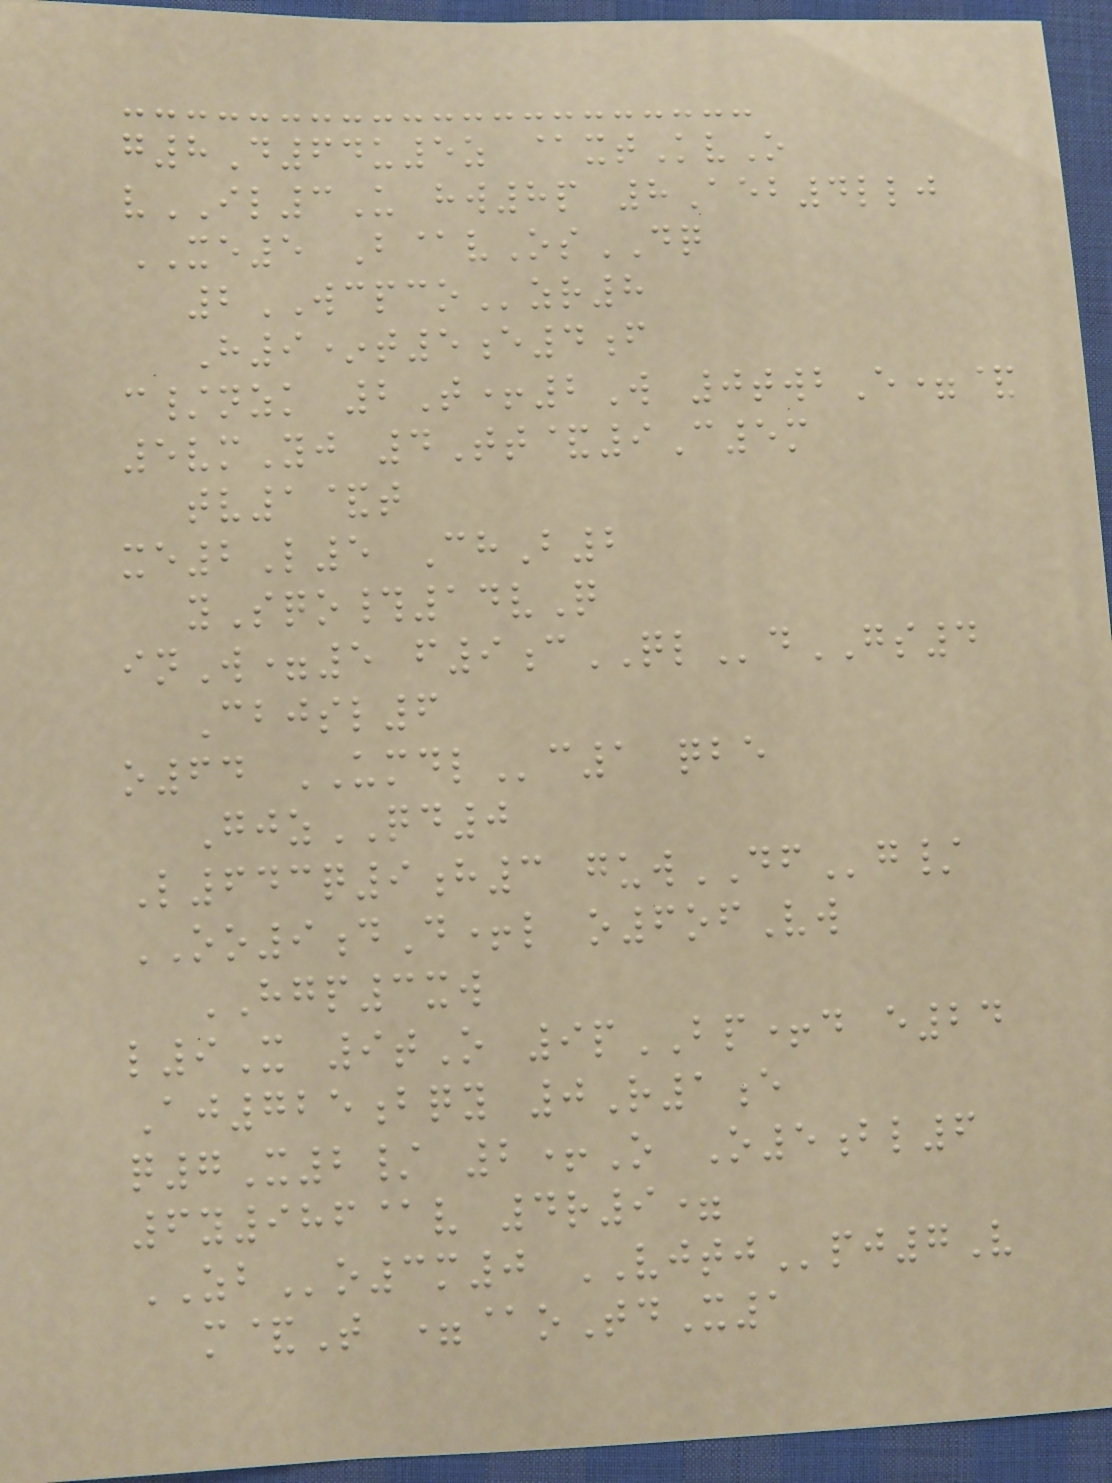g8D64u5z @xtKvO
vIL3U hw8p 8Aeb4llj
XE5 B@vOsDQ
2WCPCOzr8
H9*t5e4f
c/nzk 2T+2W 0twbE=&
5vmYj 4Tt&9C5m
tv1&t
xe2L5 ChB2
ySqo#14vQ
inW=5 f9cQLdGS4
Cbjsl6
o64 UMDLc1 qbe
GjzQD0
L643q9h3 guwDFg/
OO9dD+l o6ofVw
HGP3xw
l9X 9tO 9pBP+d e24
Aj725bqy 0R1e
q7X2/ 2+O O5bl6
6y986@v 4r9=
ZBo3m0 VJTJpj7V
m&T =@oTdX1
